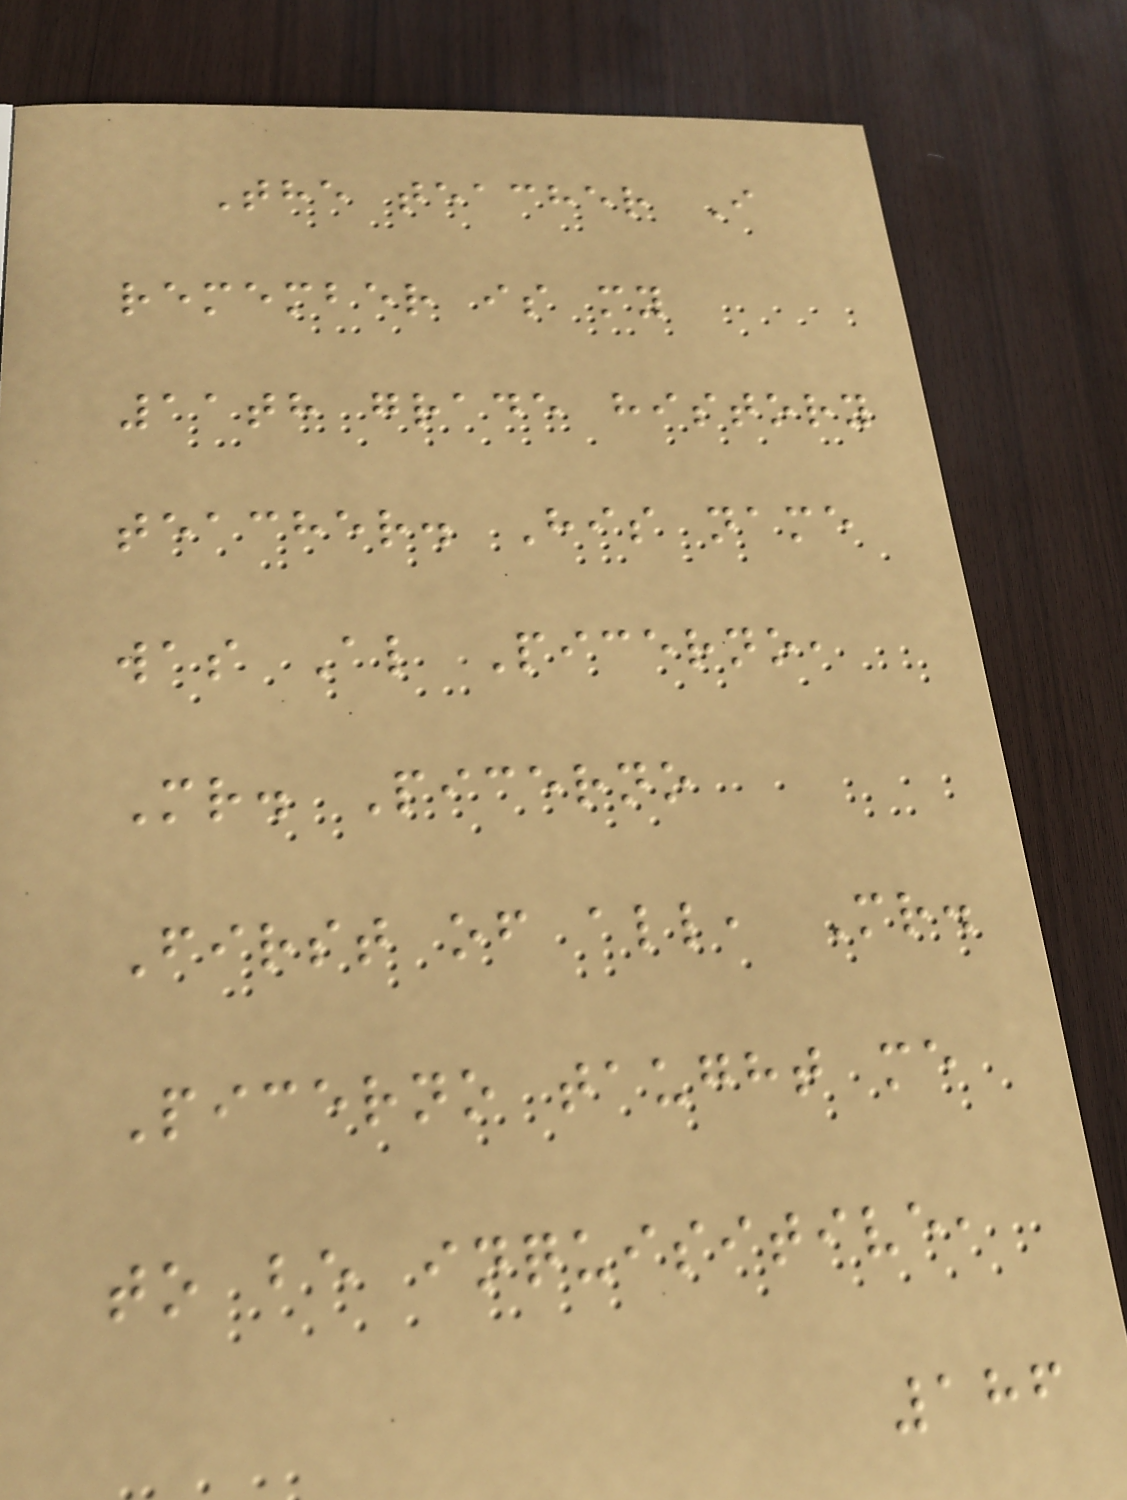The teacher I
remember is my
11th grade history
teacher. His name
was Al Picerno,
Mr. Picerno
First of all, Mr.
Picerno taught me
to be inquisitive,
186
